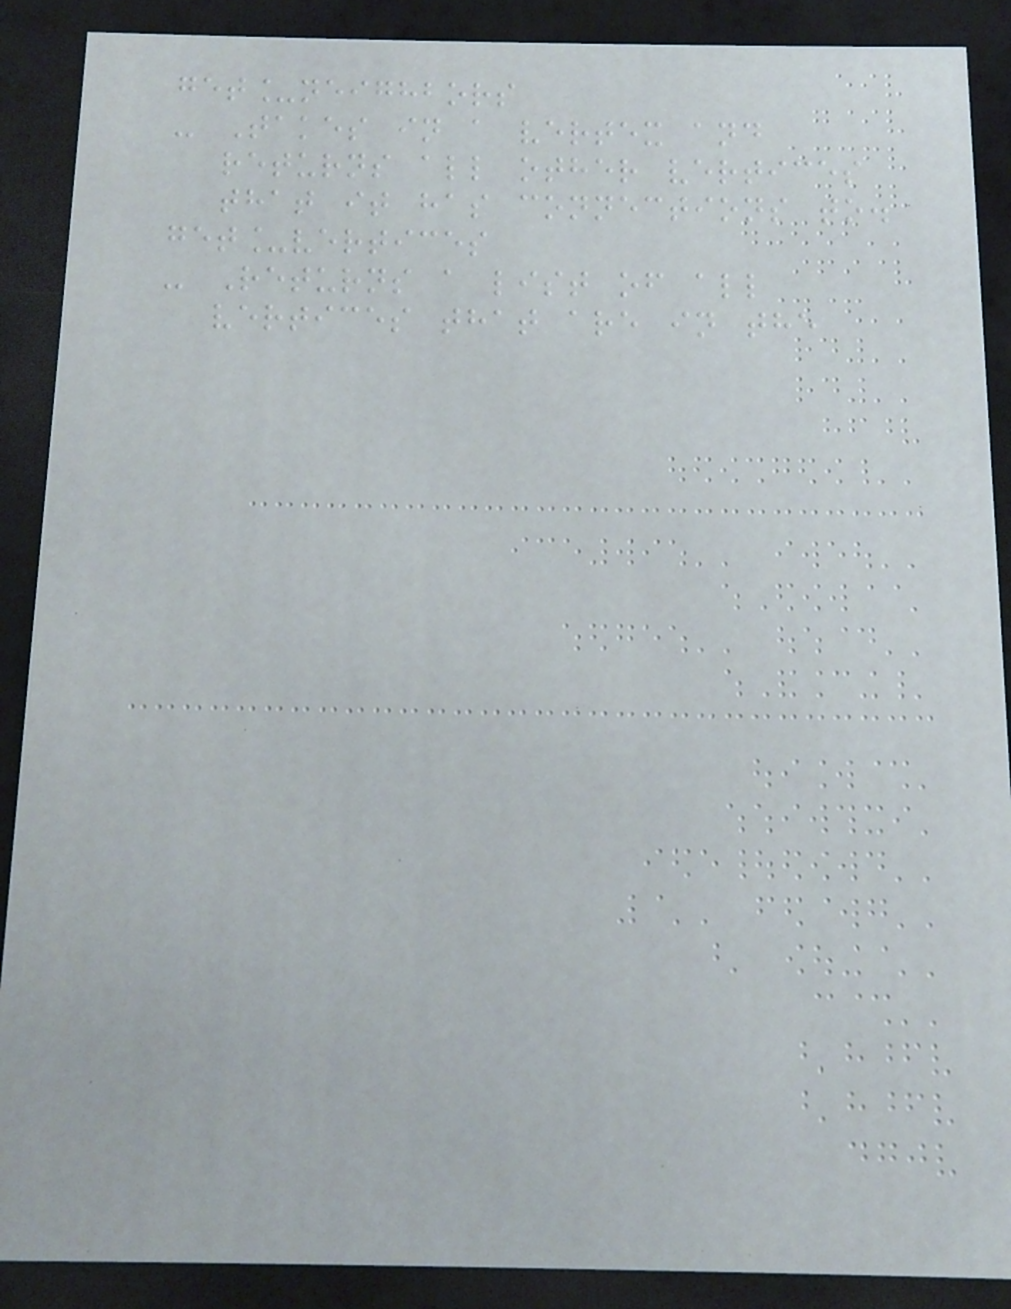get_neighbors
- Takes in a vertex and
returns all other vertices
that it has connections to.
get_vertices
- Returns a list of all
vertices that are in the
